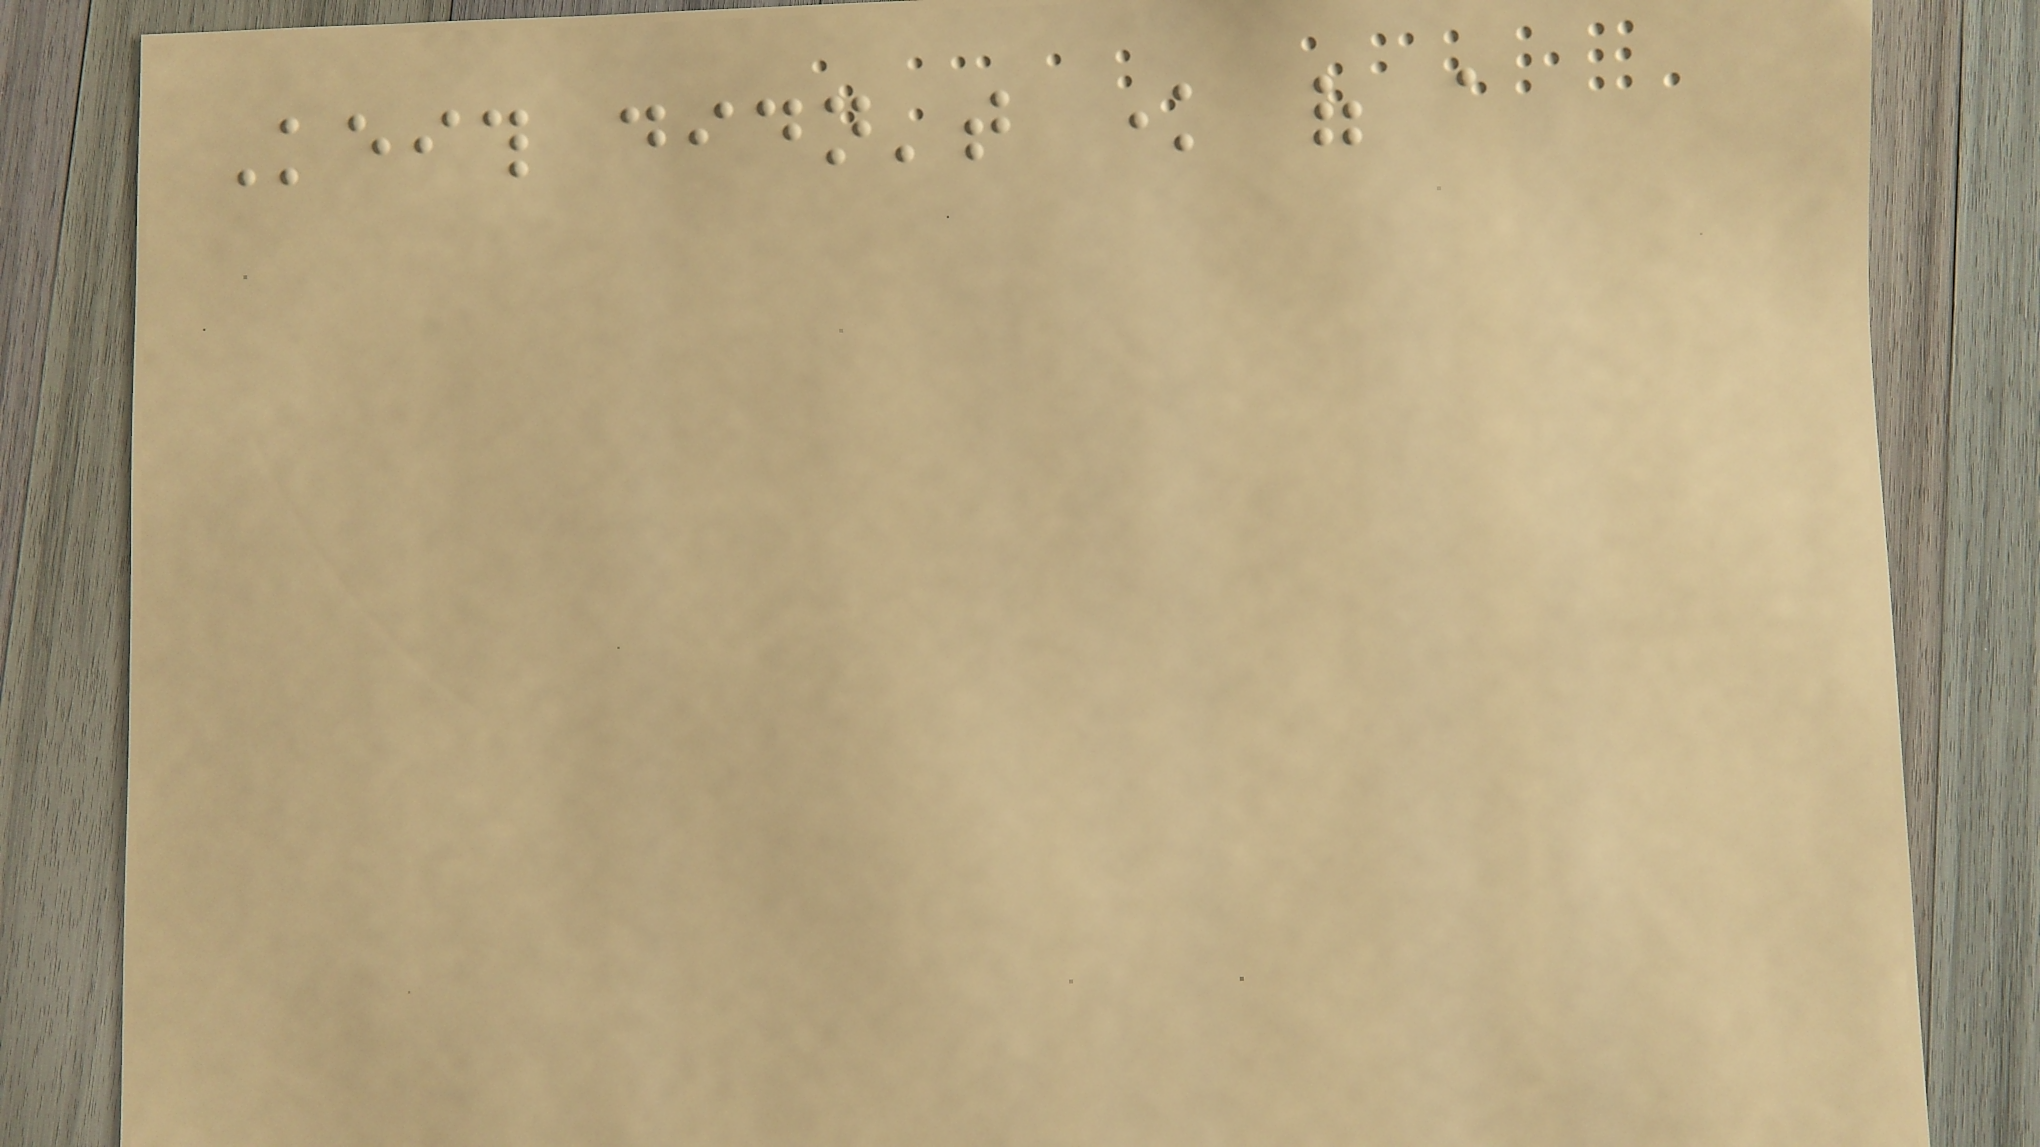Keith didn't know of a
